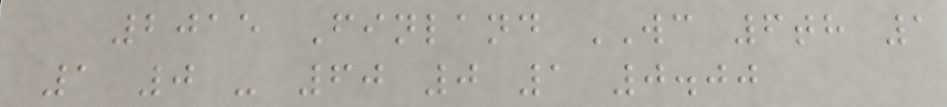2015 Finland WC 6th 1
1 0 - 60 0 1 0.00
